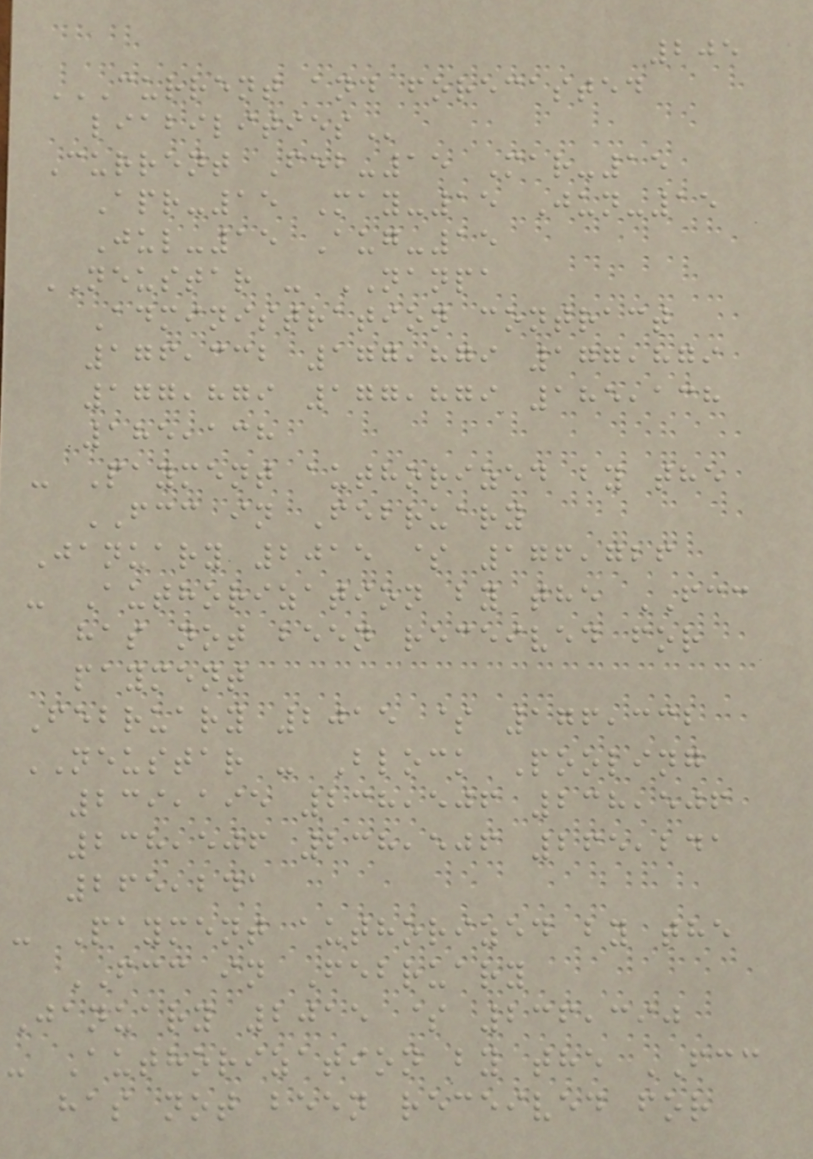205
CURRENT AND FORECASTED
LIABILITIES
Current Feb-15 Mar-15
Apr-15 May-15 Jun-15
Jul-15 Aug-15
NEUSTAR - NANPA
Administration contract
176,332 177,879 177,879
177,879 177,879 185,138
185,138
- Payment authorized by the
FCC in February
January 2015 $ 176,726
- Authorization by the FCC
has not been received for
payment
February 2015 $ 176,332
NEUSTAR - Block Pooling
239,195 238,506 238,506
238,506 238,506 265,241
265,241
- Payment authorized by the
FCC in February
January 2015 $ 236,390
- Authorization by the FCC
has not been received for
